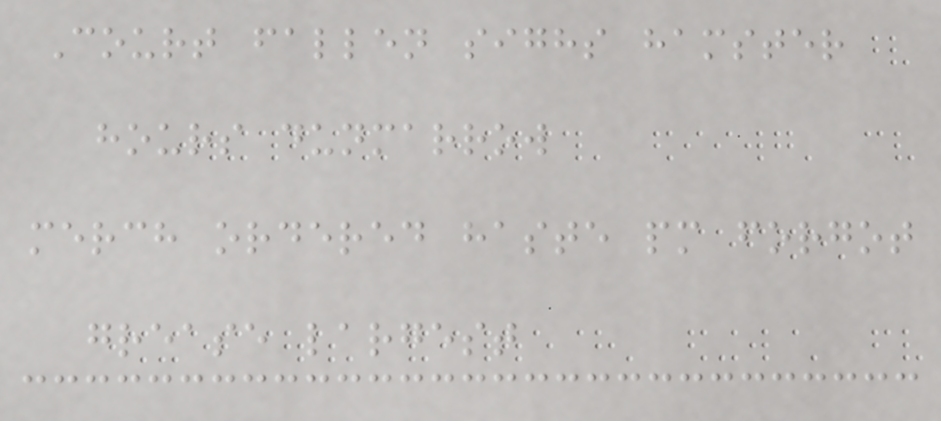Court fallen sighs hamster
hours dunmarrow
merch ordered haste pm forgot
grease largest
